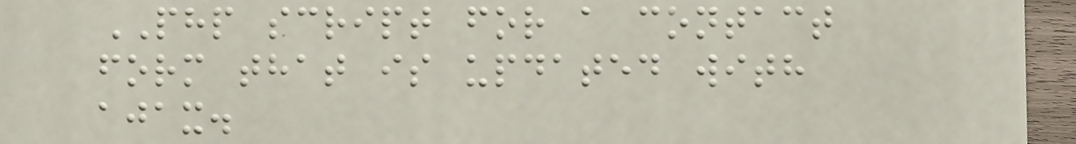PHP script for a contact
form that is updated with
ajax.
